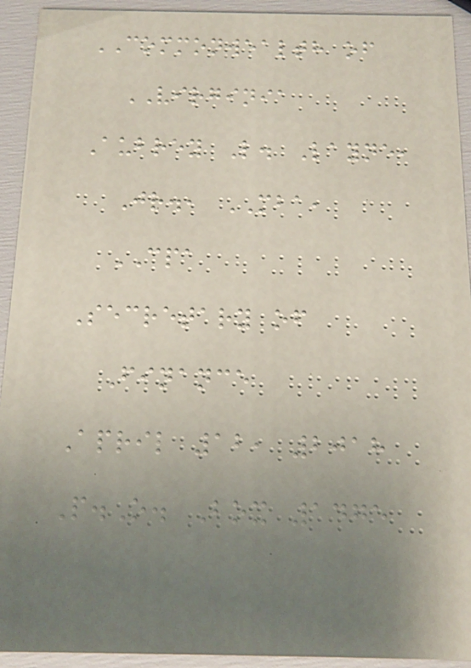COMMONWEALTH of
VIRGINIA
Aubrey L. Layne,
Jr., MBA,
CPA
Secretary of
Finance
April 12, 2018
P.O. Box 1475
